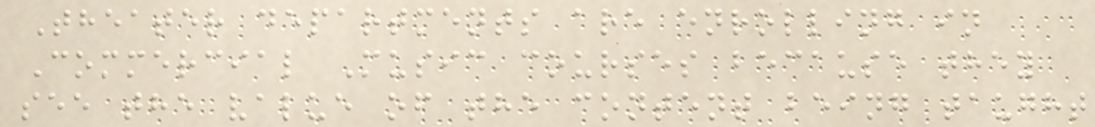Theater departments are enrolling in
Commercial Music courses because they
see the value of the content being taught
